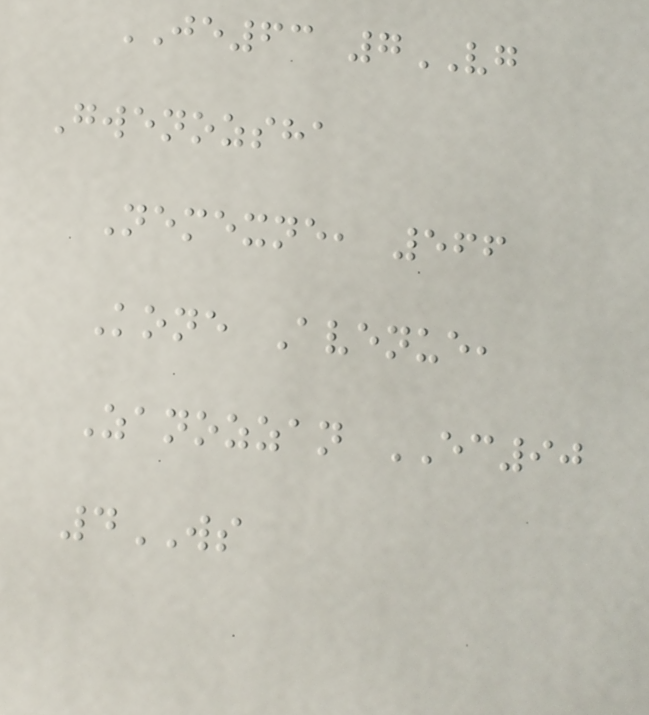JE63 7VG
Gwenozsha
Nemexne, 566
Kone Avenue,
Zanozzan EC90
4WS
